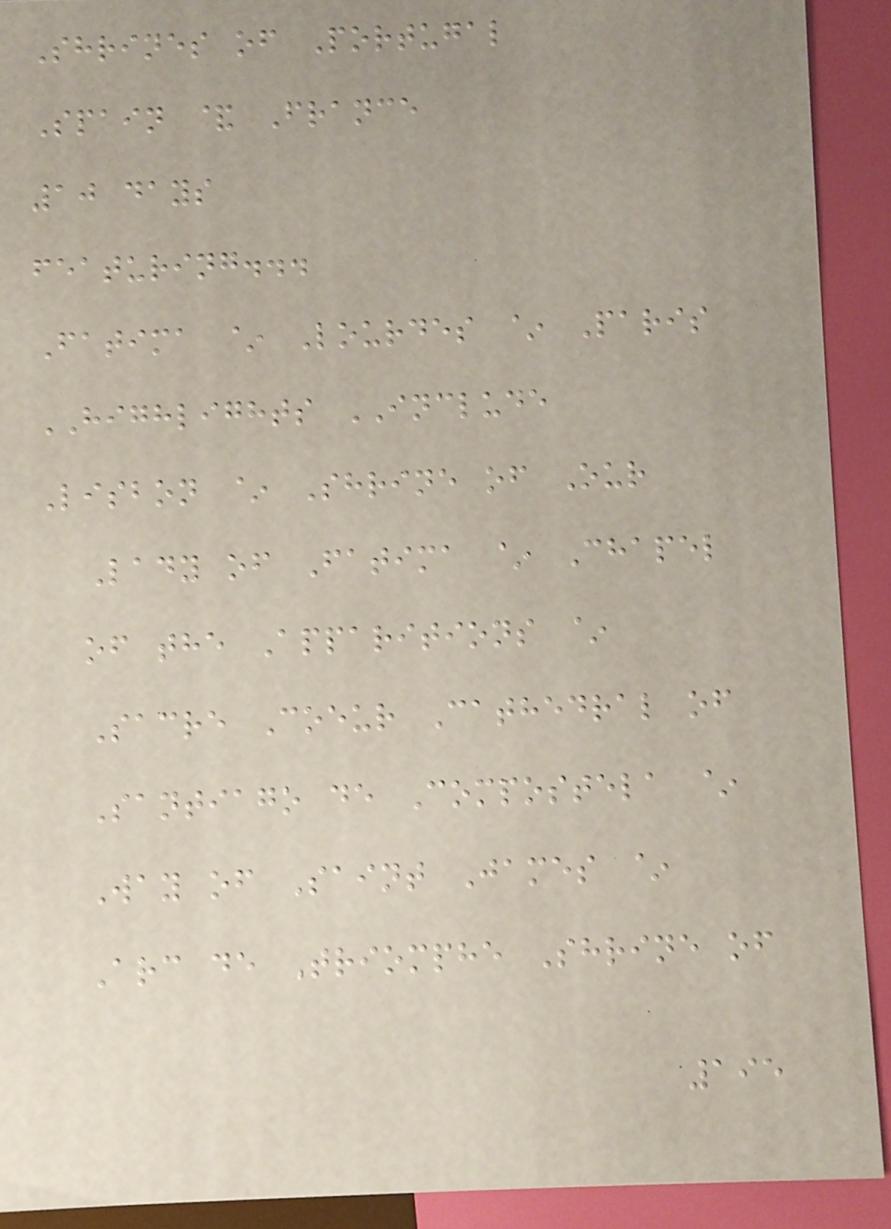Shrines of Portugal
Spain & France
10 days
featuring...
Fatima ~ Lourdes ~ Paris
HIGHLIGHTS INCLUDE
Lisbon ~ Shrine of Our
Lady of Fatima ~ Chapel
of the Apparitions ~
Sacre Coeur Cathedral of
Santiago de Compostela ~
Way of Saint James ~
Arc de Triomphe Shrine of
195
